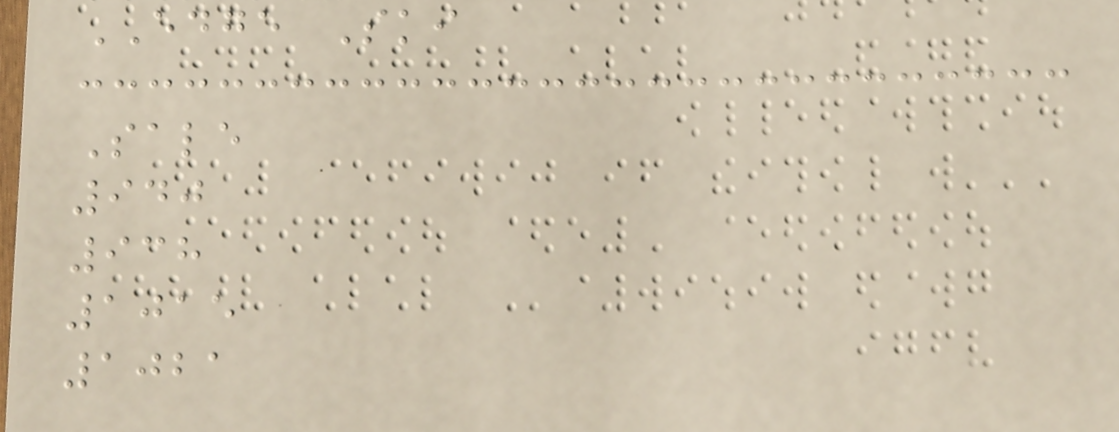EDGE Ski
Sale
940
938
1015
1021
